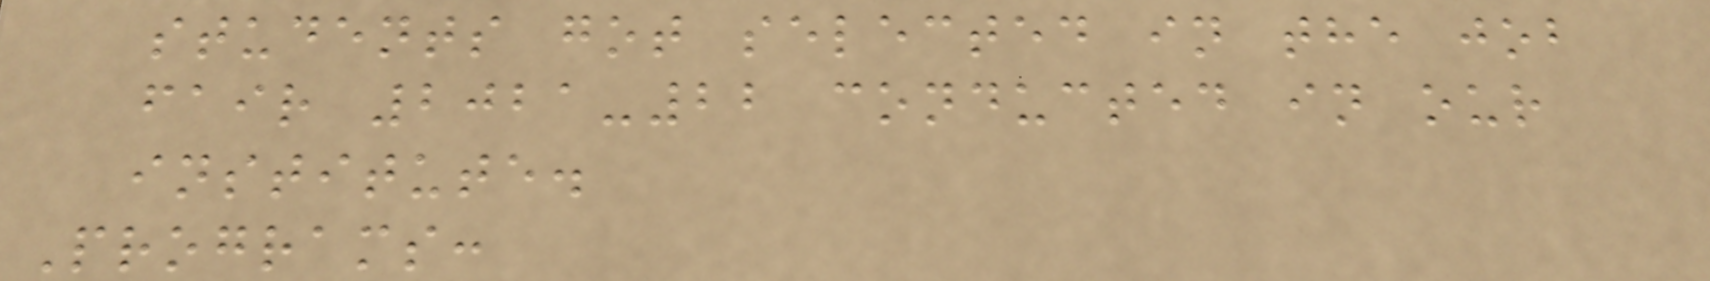students got selected in the job
fair 2021-22 conducted in our
institute.
Programs:
